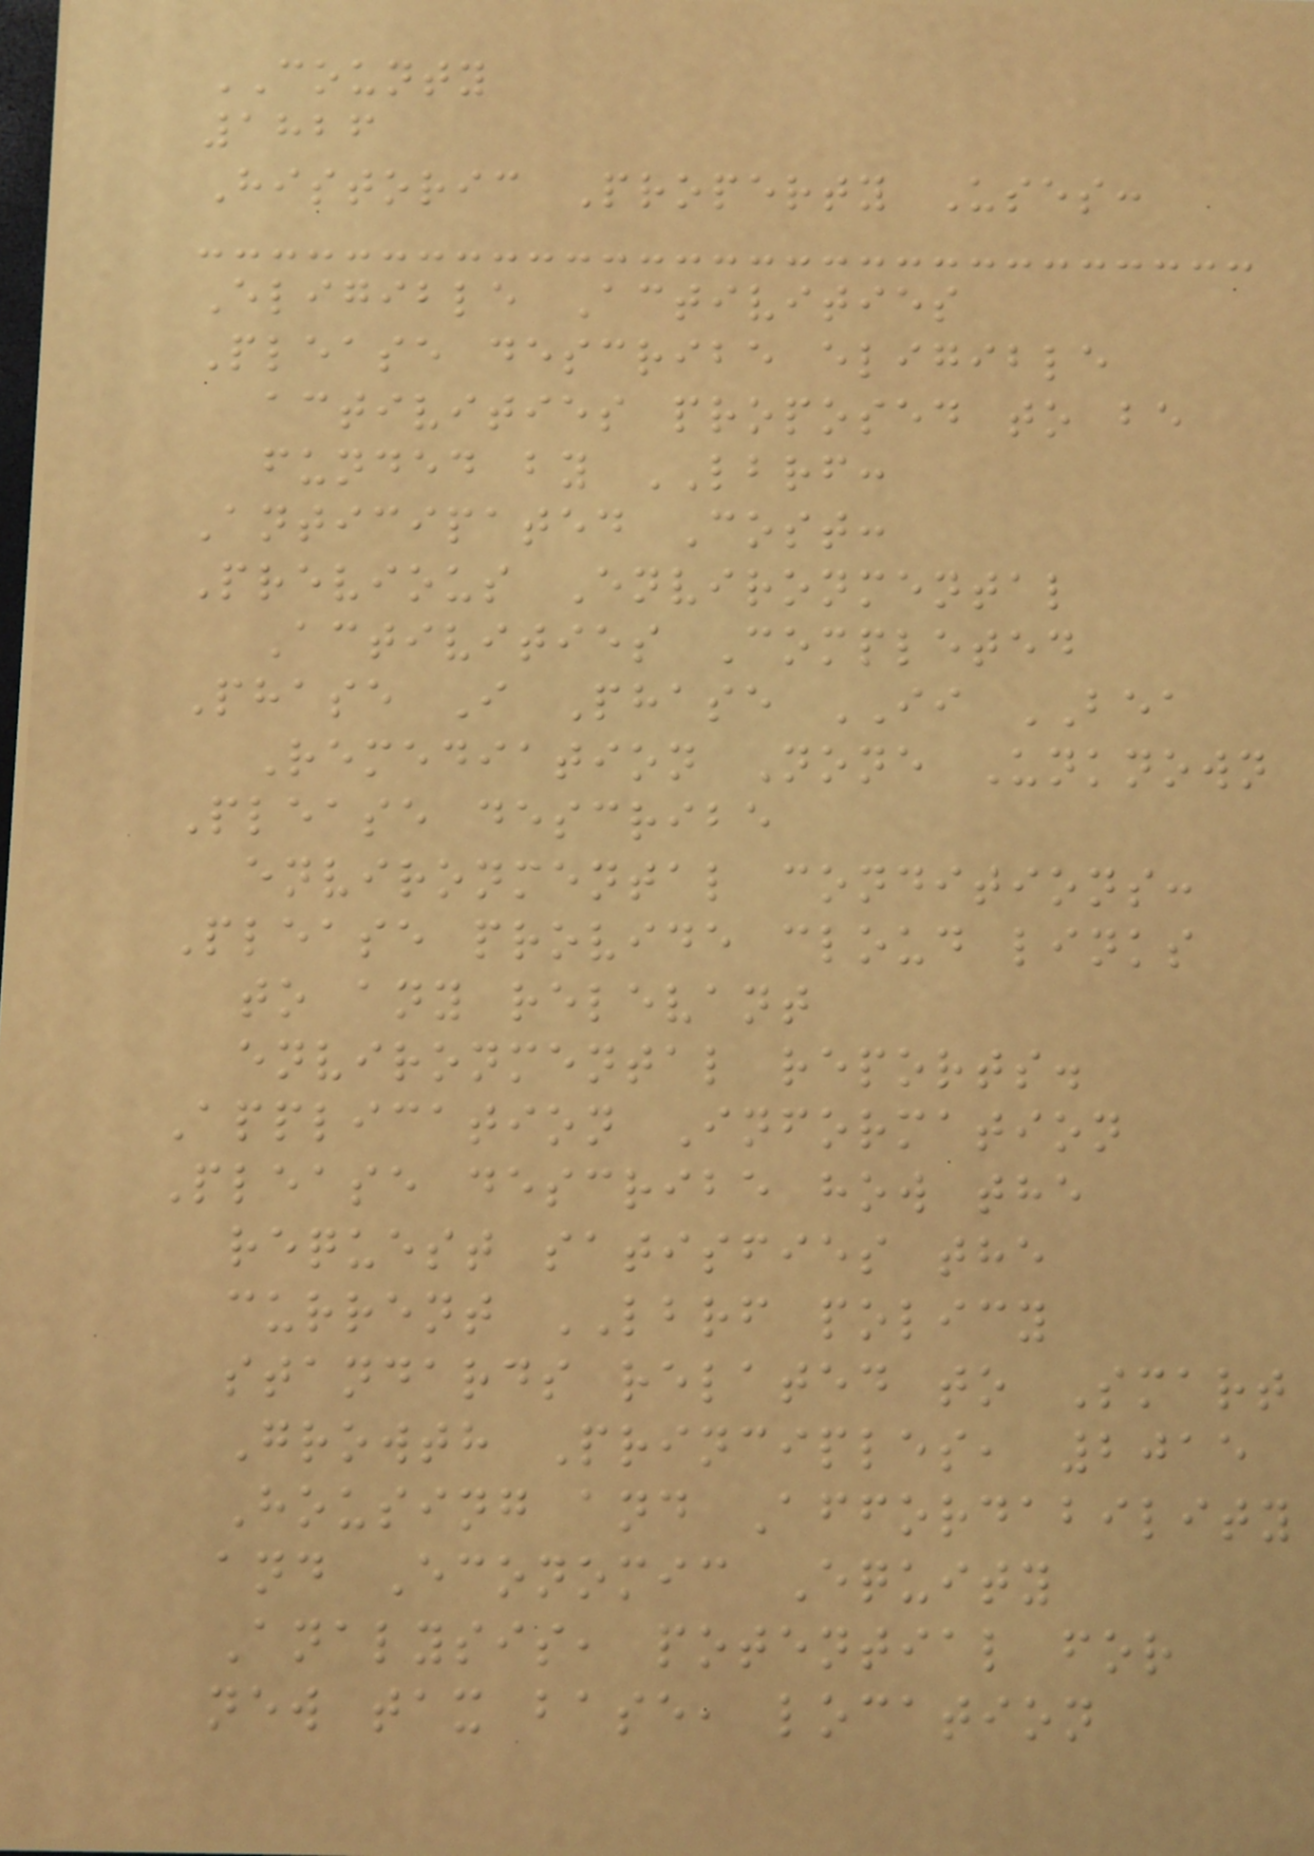COUNTY
1826
Historic Property Uses:
Eligible Activities
Please describe eligible
activities proposed to be
funded by LBRF:
Anticipated Cost:
Previous Environmental
Activities Completed
Phase I Phase II BEA
Remediation None Unknown
Please describe
environmental conditions:
Please provide cloud links
to any relevant
environmental reports.
Application Information
Please describe how the
request satisfies the
current LBRF policy
standards related to Smart
Growth Principles, 2015
Housing and Affordability
and Economic Equity
Analysis, potential for
new tax base, location
